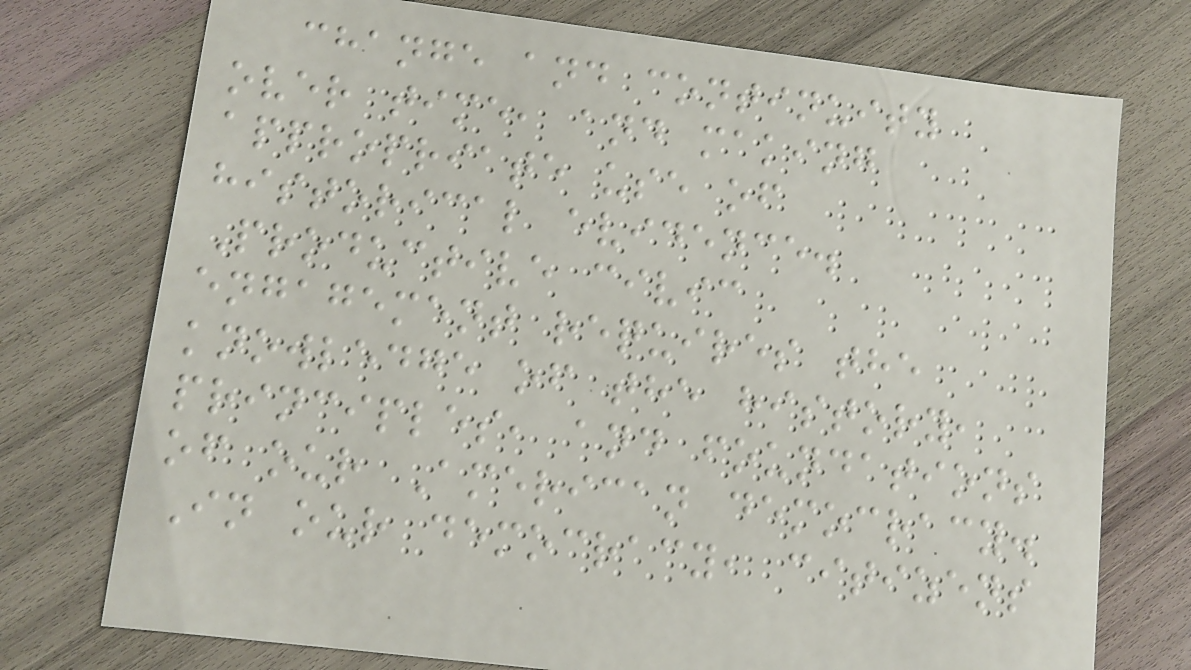change and continuity
over time, and making
appropriate use of
historical evidence.
Productive civic
engagement requires the
knowledge of the history,
principles, and foundations
of our American democracy.
In our democracy, citizens
